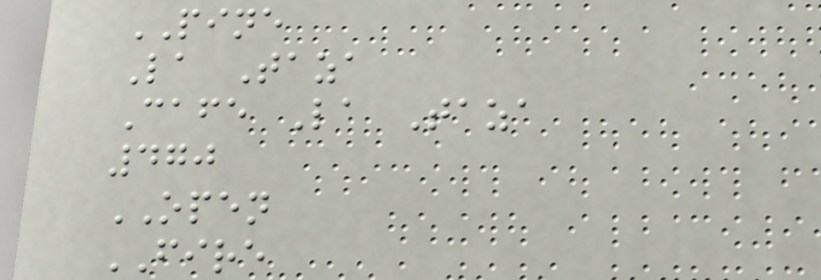PINE
La Taza
Cafe La Taza
470
OPEN
FIRE
